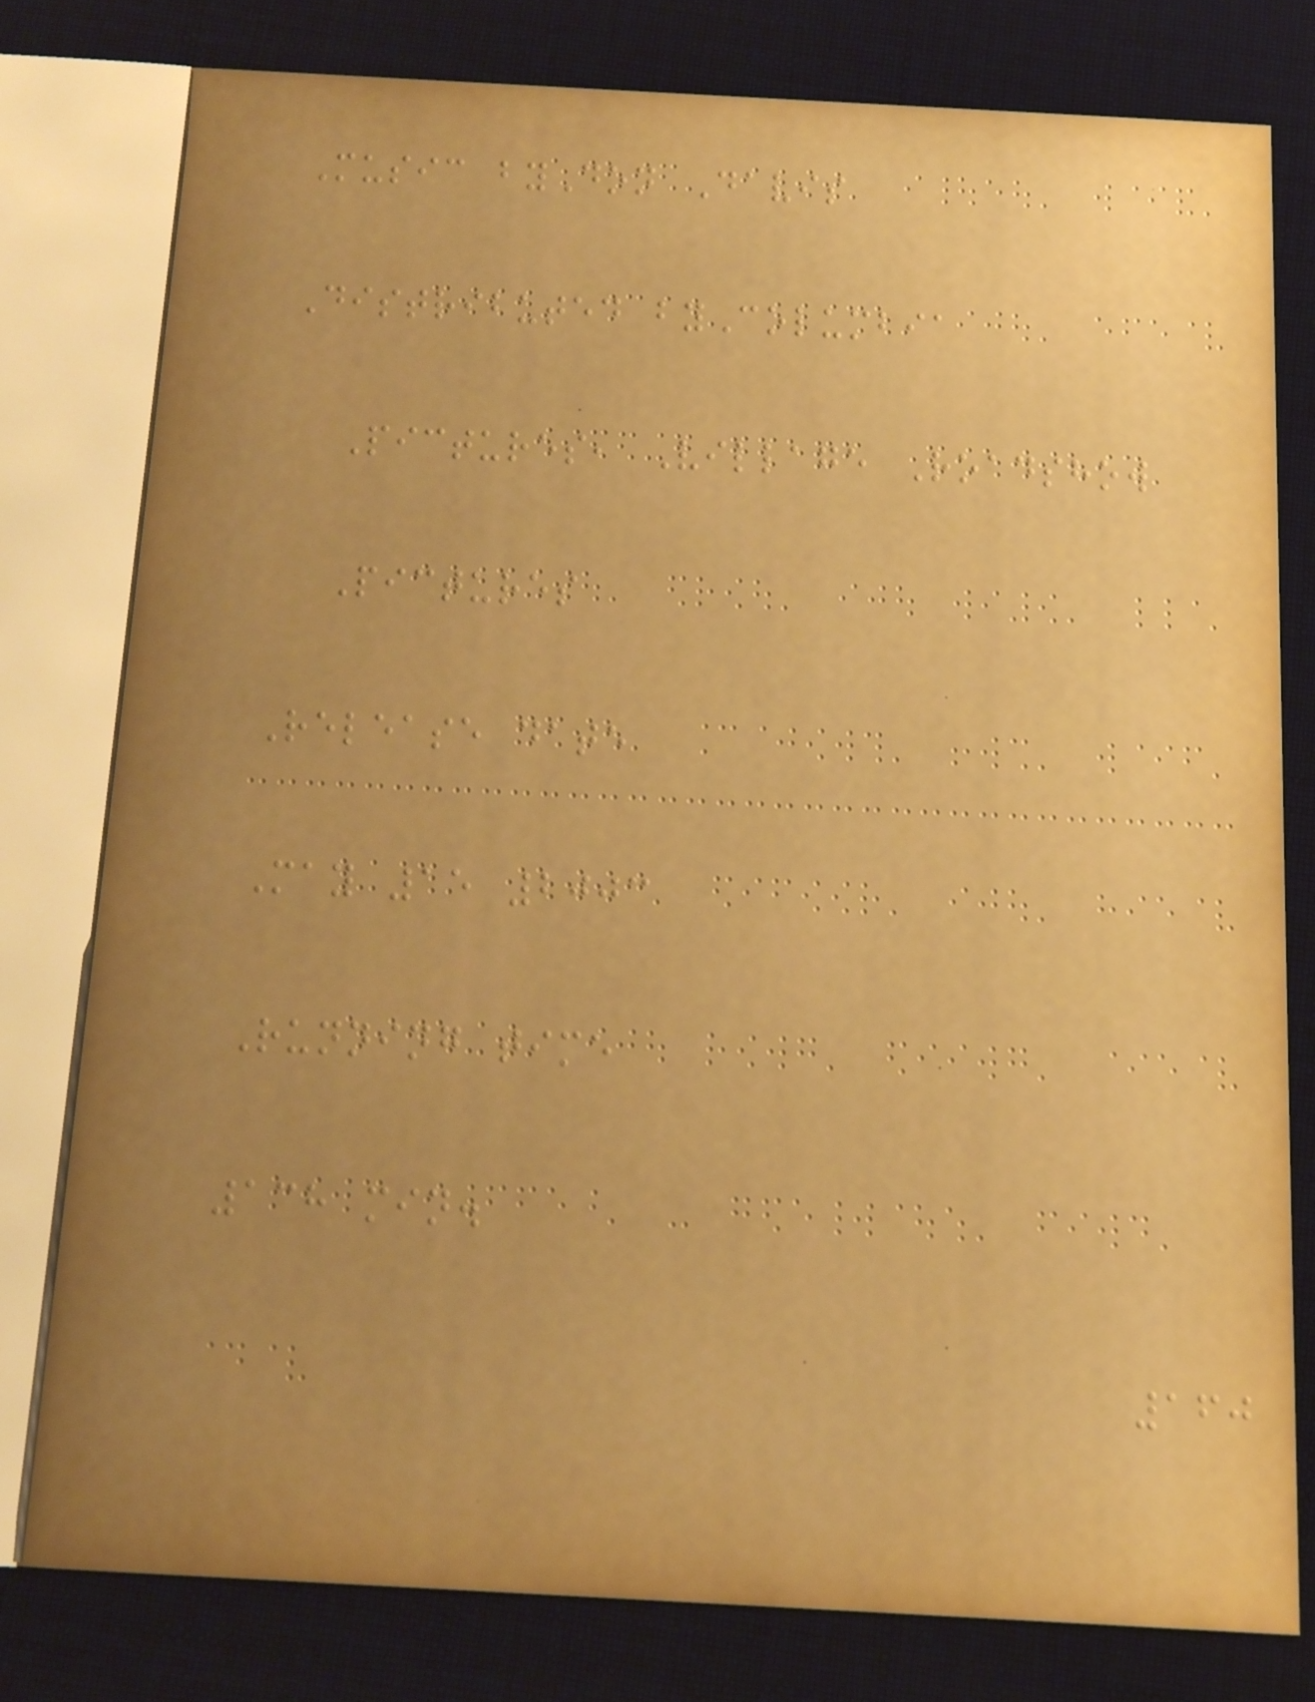Music byDon Davis
Distributed byColumbia
Pictures, Village Roadshow
Pictures
Release date
May 15 2003
Running time
138 min.
160
